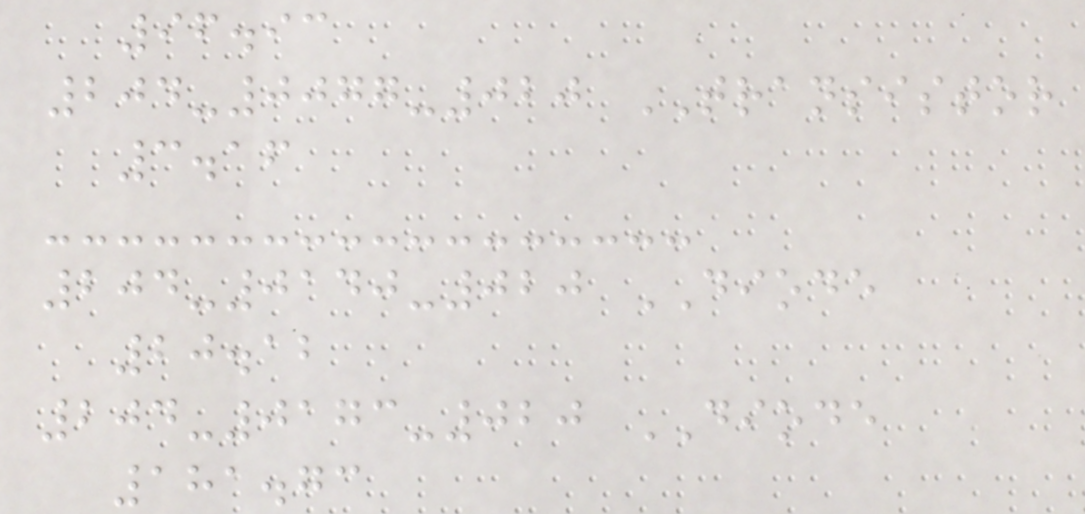96.93
204-0077-020 TRANSISTOR
3.16
204-0140-020 DIODE
20.12
204-0173-020 DIODE
181.73
